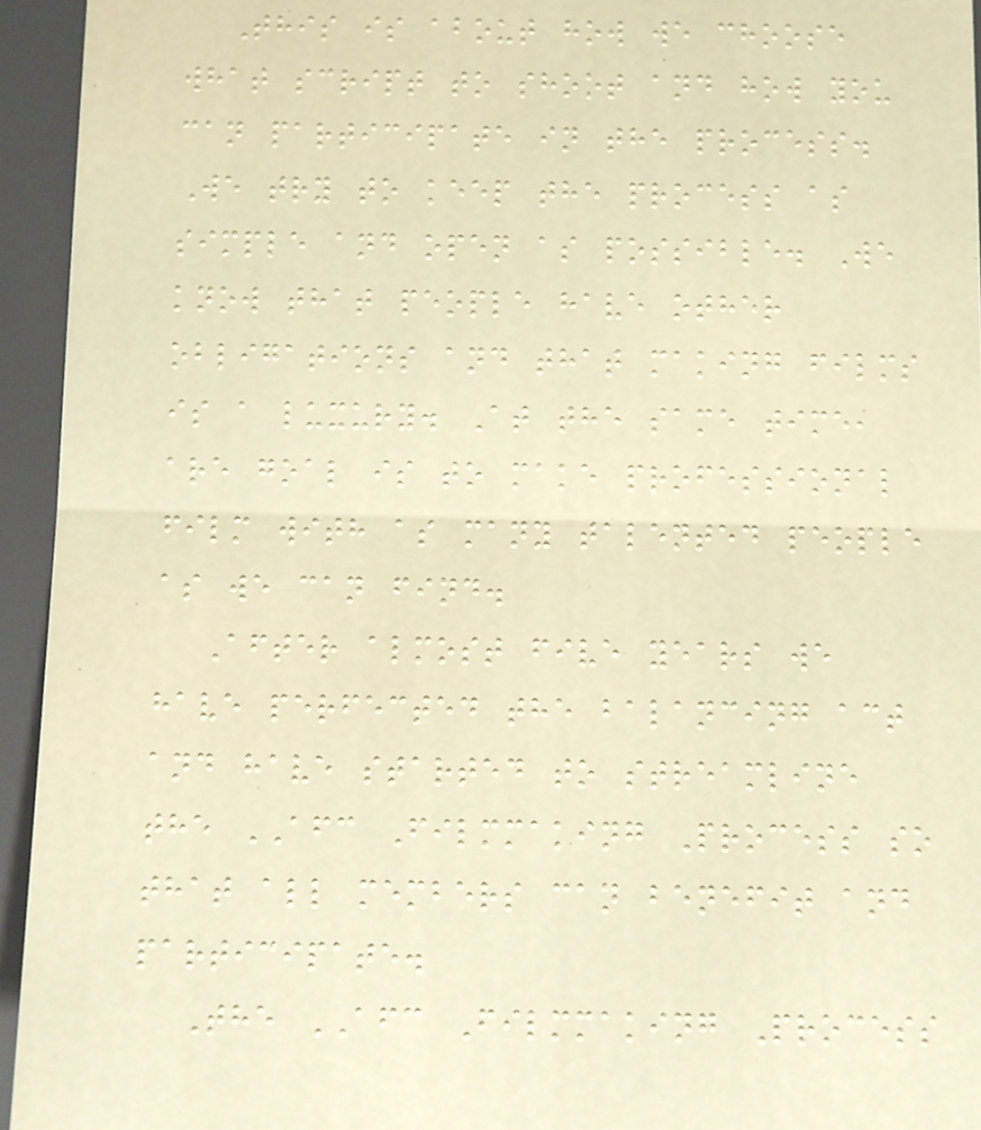This is about how we choose
what script to shoot and how you
can participate in the process.
We try to keep the process as
simple and open as possible. We
know that people have other
obligations and that making films
is a luxury. At the same time,
are goal is to make professional
film with as many talented people
as we can find.
After almost five years we
have perfected the balancing act
and have started to streamline
the AFC Filmmaking Process so
that all members can benefit and
participate.
The AFC Filmmaking Process
